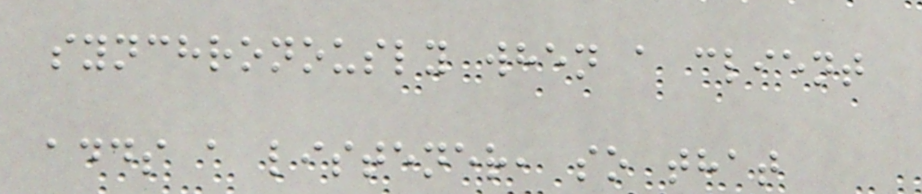synchronously when a client
adds a listener, so that
